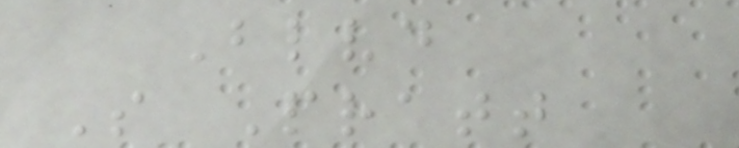Blvd
S Pratt
